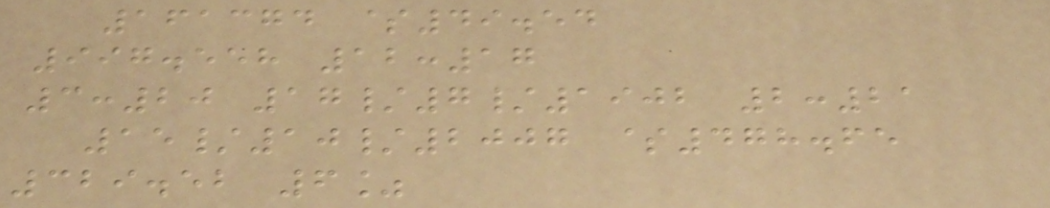161374 $49.54
997.558 12:17
3:20 17/7/1902 2:21
15/10/2007 $478.65
329.52 6%
